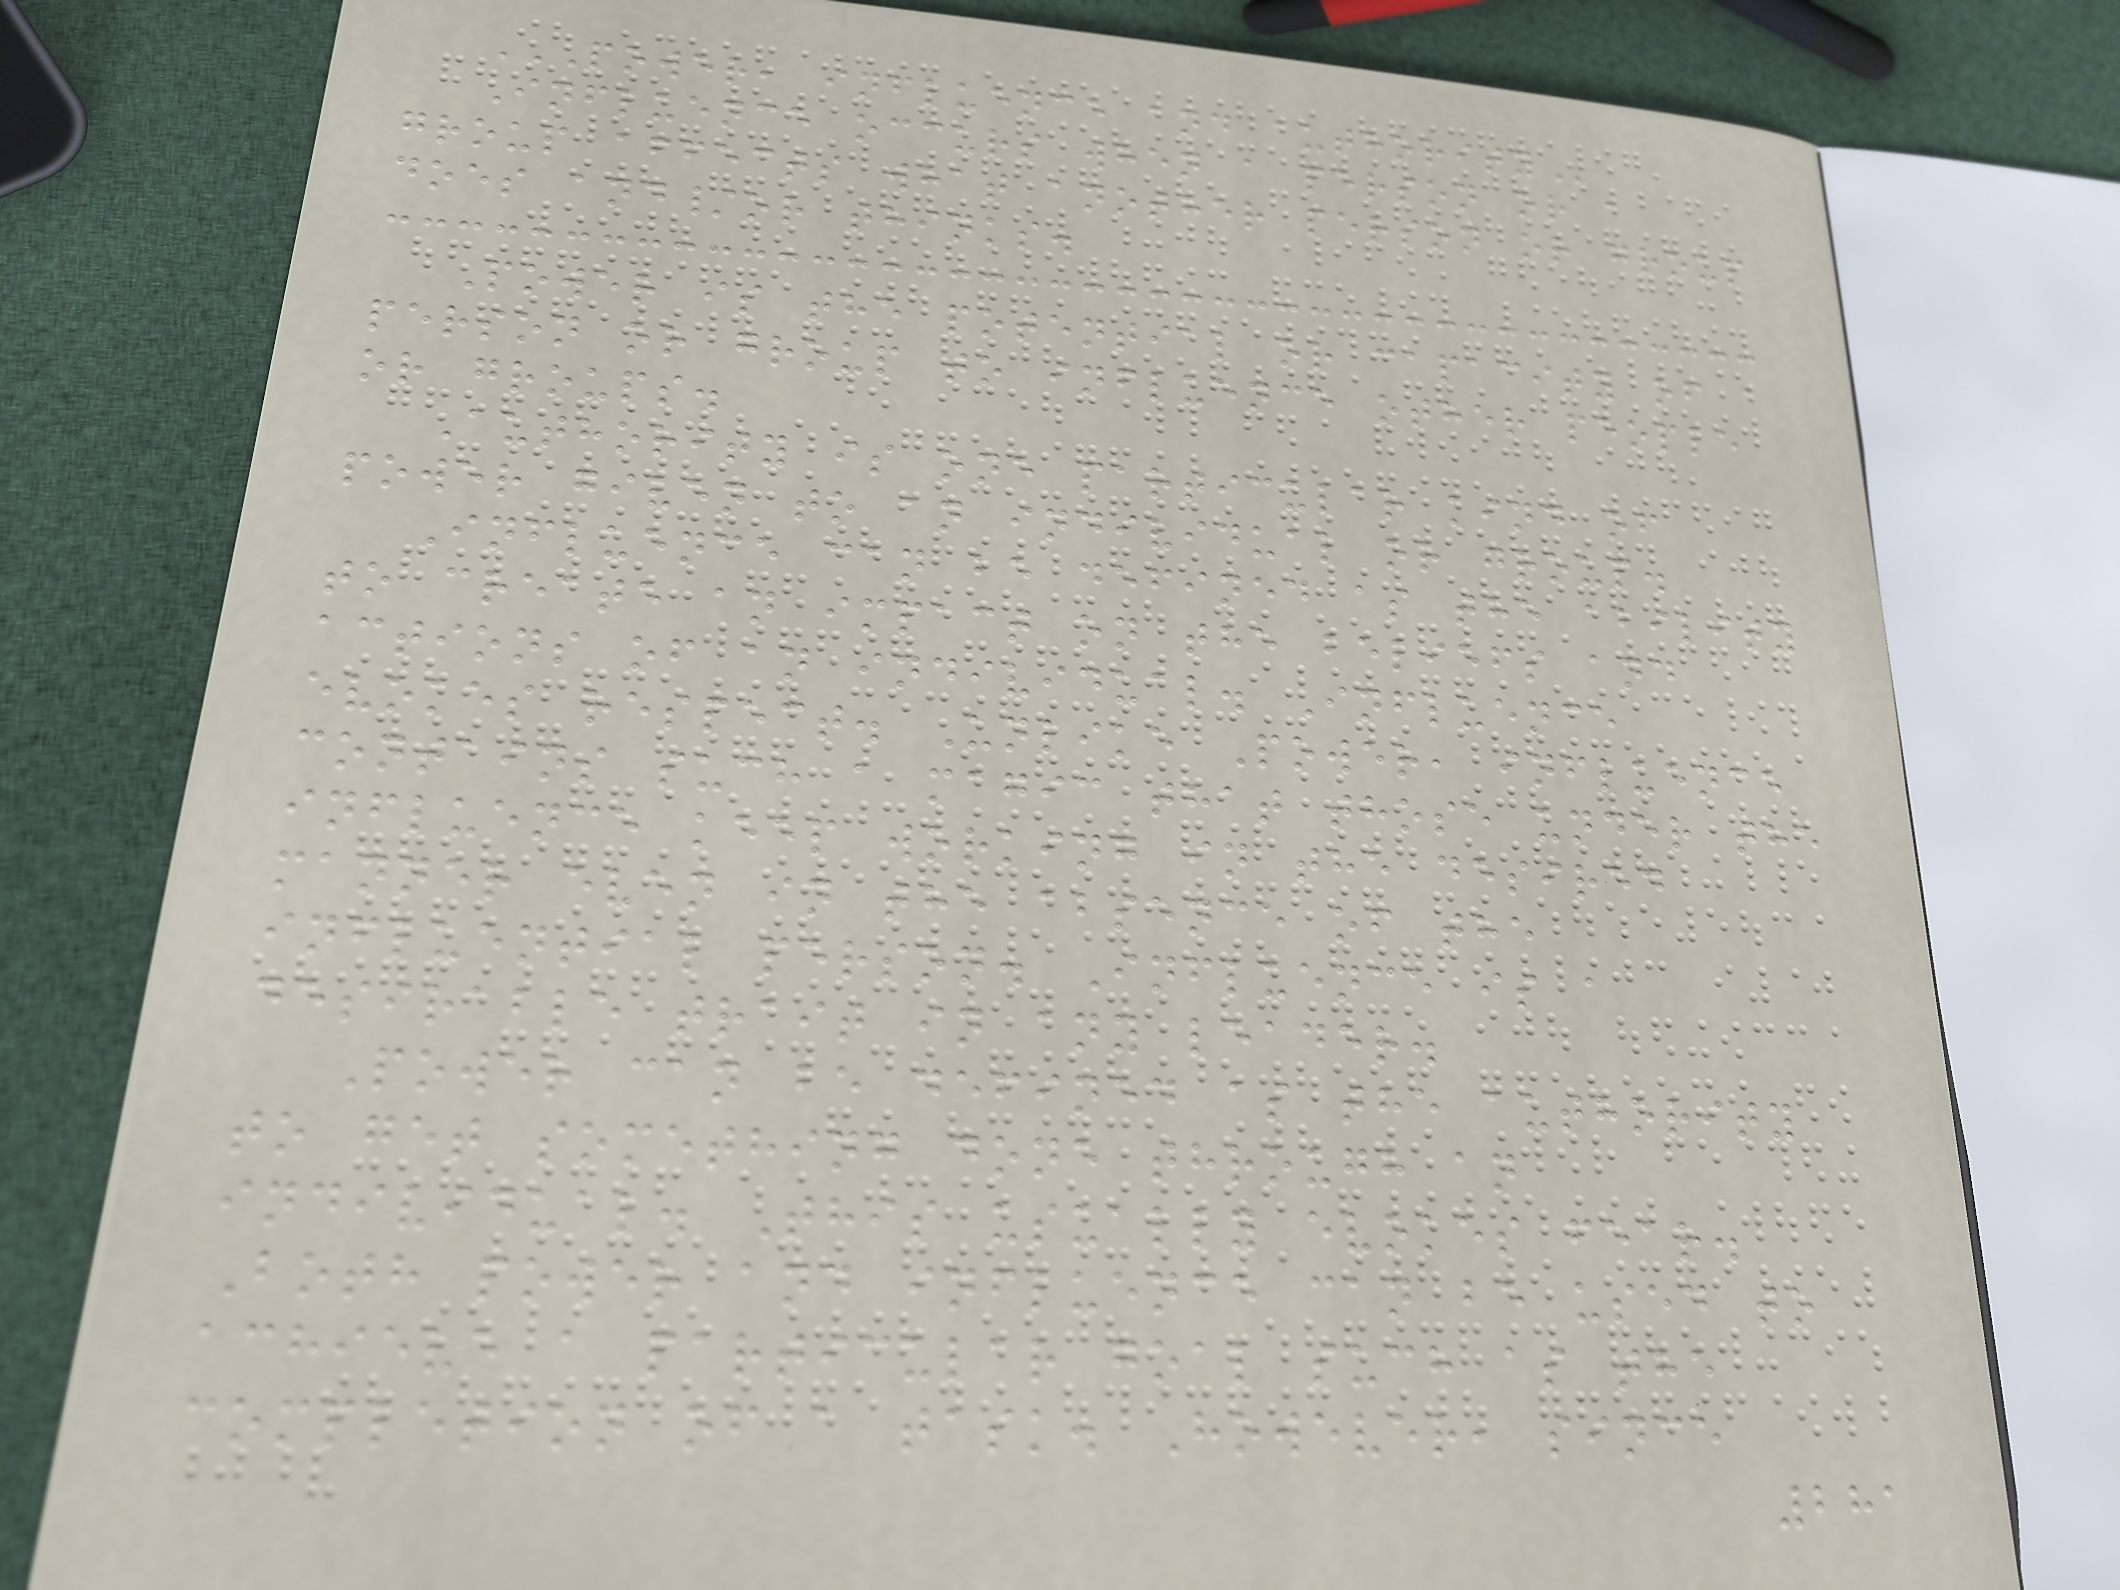POWER, INFLUENCE AND AUTHORITY
Influence occurs when a person or a
group affects what another person or group
does and/or thinks.
Power is the potential or capacity of a
person or group to influence other people
or groups.
Authority is one particular kind of
power given to an individual or group.
Influence can be defined as the ability
to create an impact on the beliefs and
actions of an individual. Influence
evokes respect. Unlike Power, influence
contains such a magic that those under the
influence keep working in the desired
manner even in the absence of the
influential person. Influence is a
desirable trait in any leader.
Power can be defined as the authority
to get something done through an
individual. This usually evokes fear.
Both power and influence can be used to
achieve a particular goal such as the
completion of a task. However, since
281
